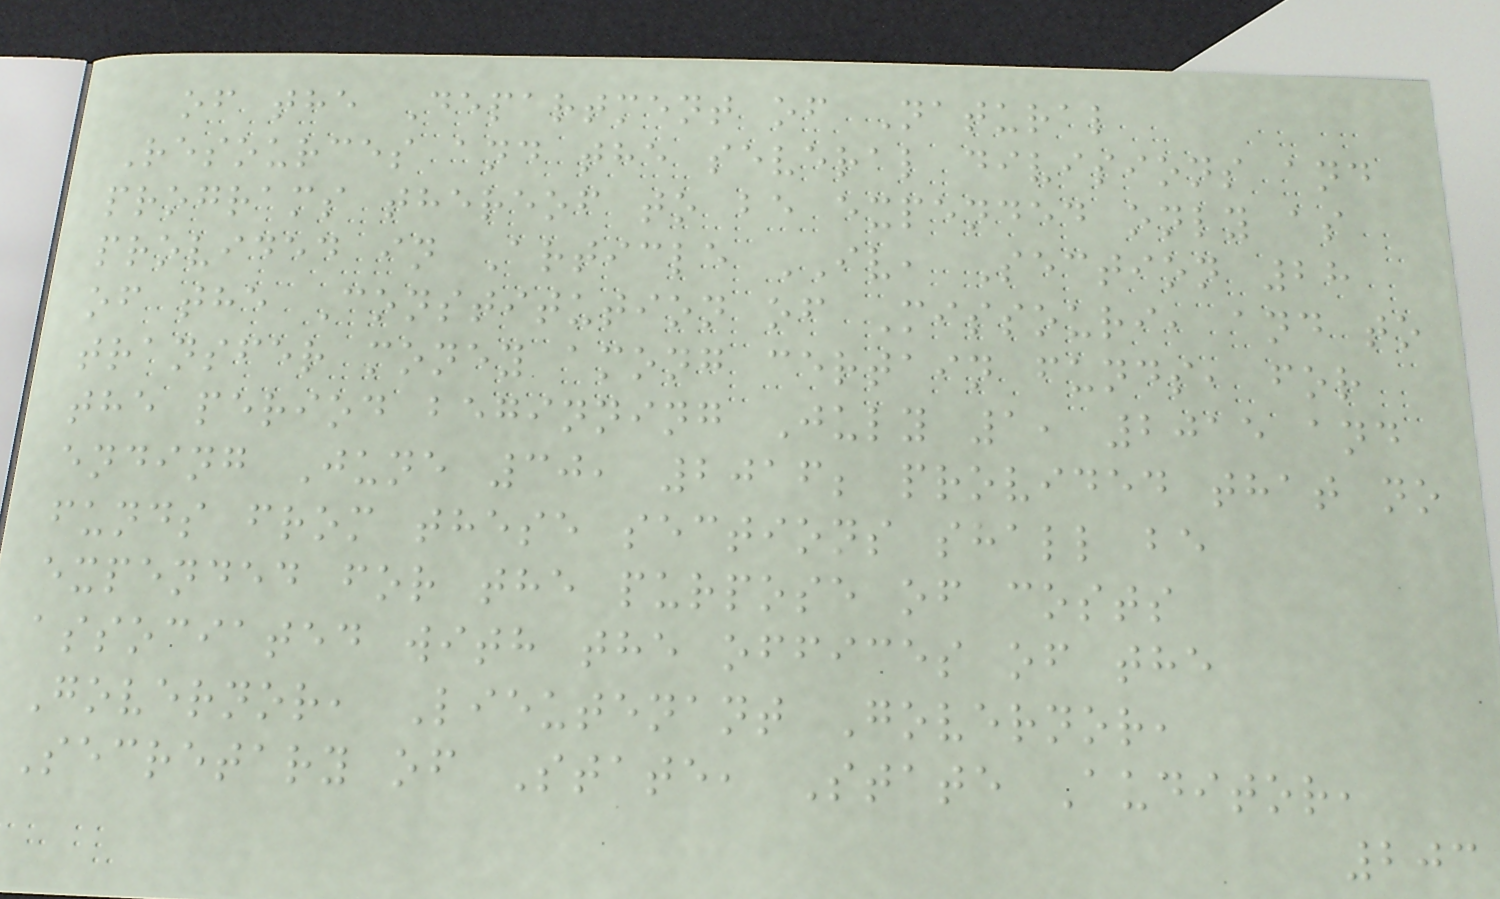of the Department of Natural
Resources and the several divisions and
programs thereof to be expended only as
provided in Article IV, Section 28
of the Constitution of Missouri, and to
transfer money among certain funds, for
the period beginning July 1, 2015 and
ending June 30, 2016; provided that no
funds from these sections shall be
expended for the purpose of costs
associated with the offices of the
Governor, Lieutenant Governor,
Secretary of State, State Auditor,
203
